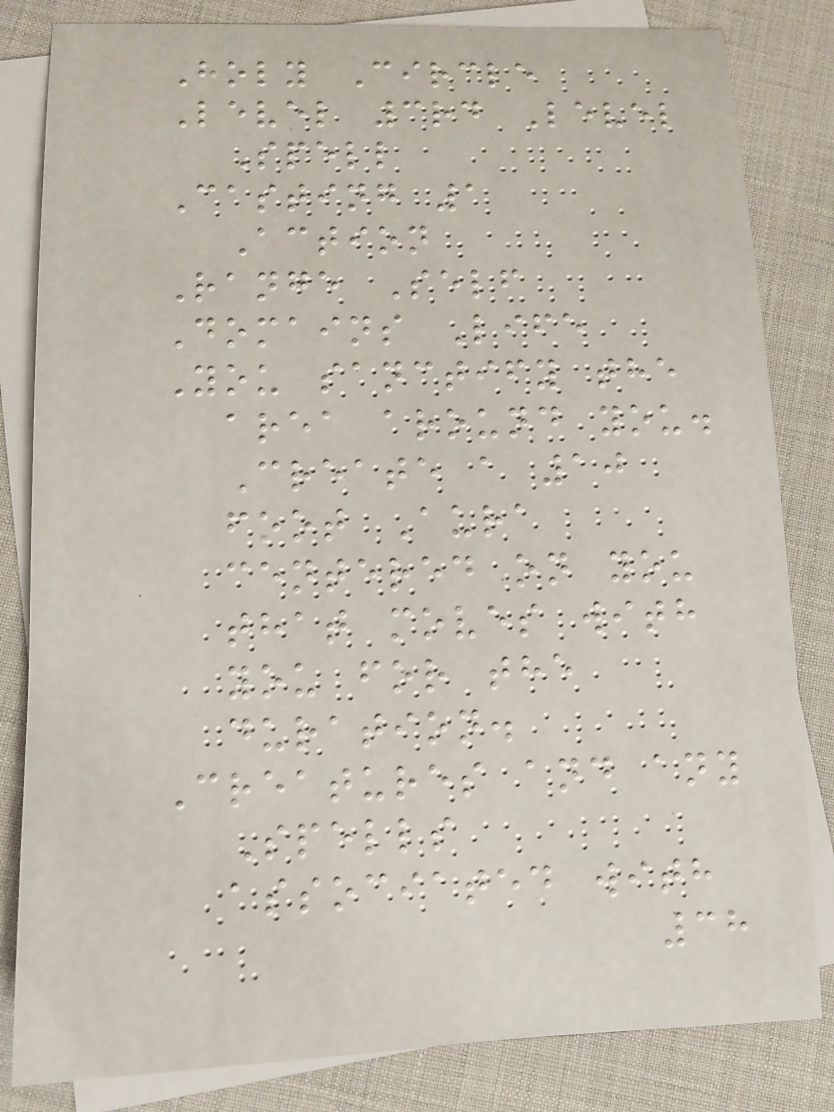Holy Circle
Level 3rd Level
Spell
Casting 1
Action
Range Self
Domains Life
You sanctify the
area around you.
Create a 10
foot Aura
centered on you
that moves with
you for the
duration.
Creatures and any
Spells
associated with
38
